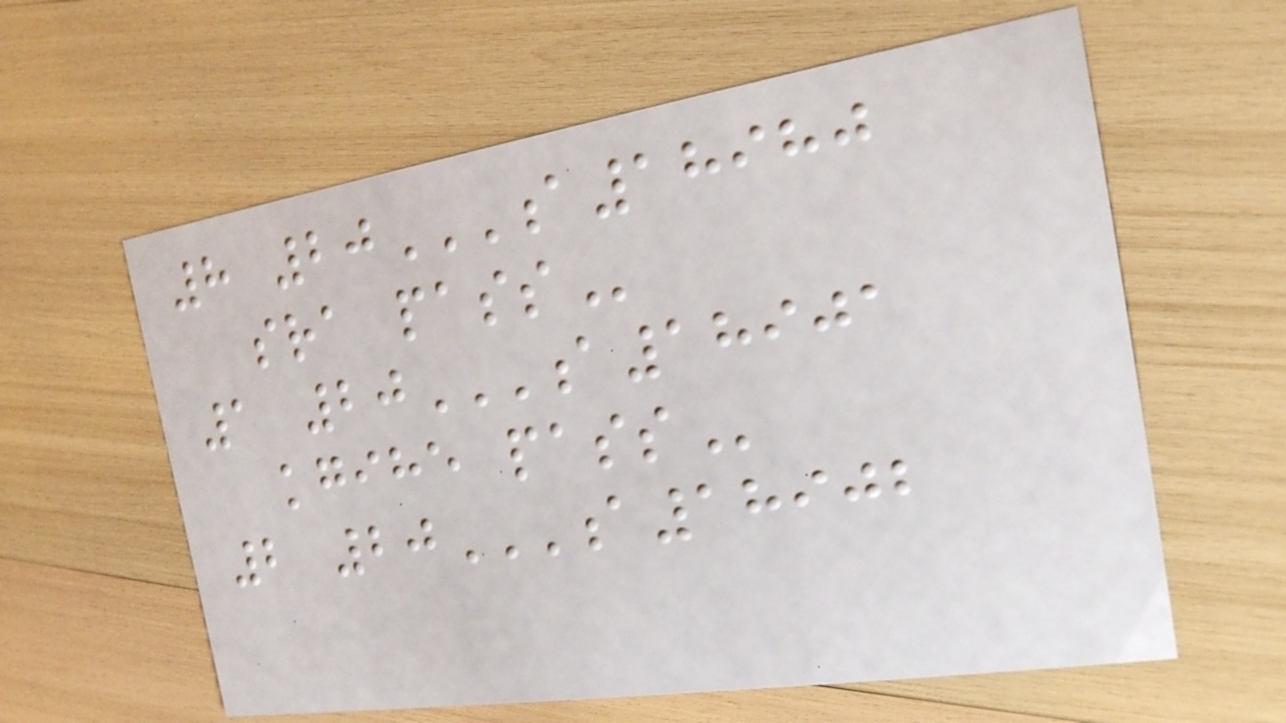8 20A18980
SRA PASS
1 20A18901
KGIHE PASS
2 20A18902
